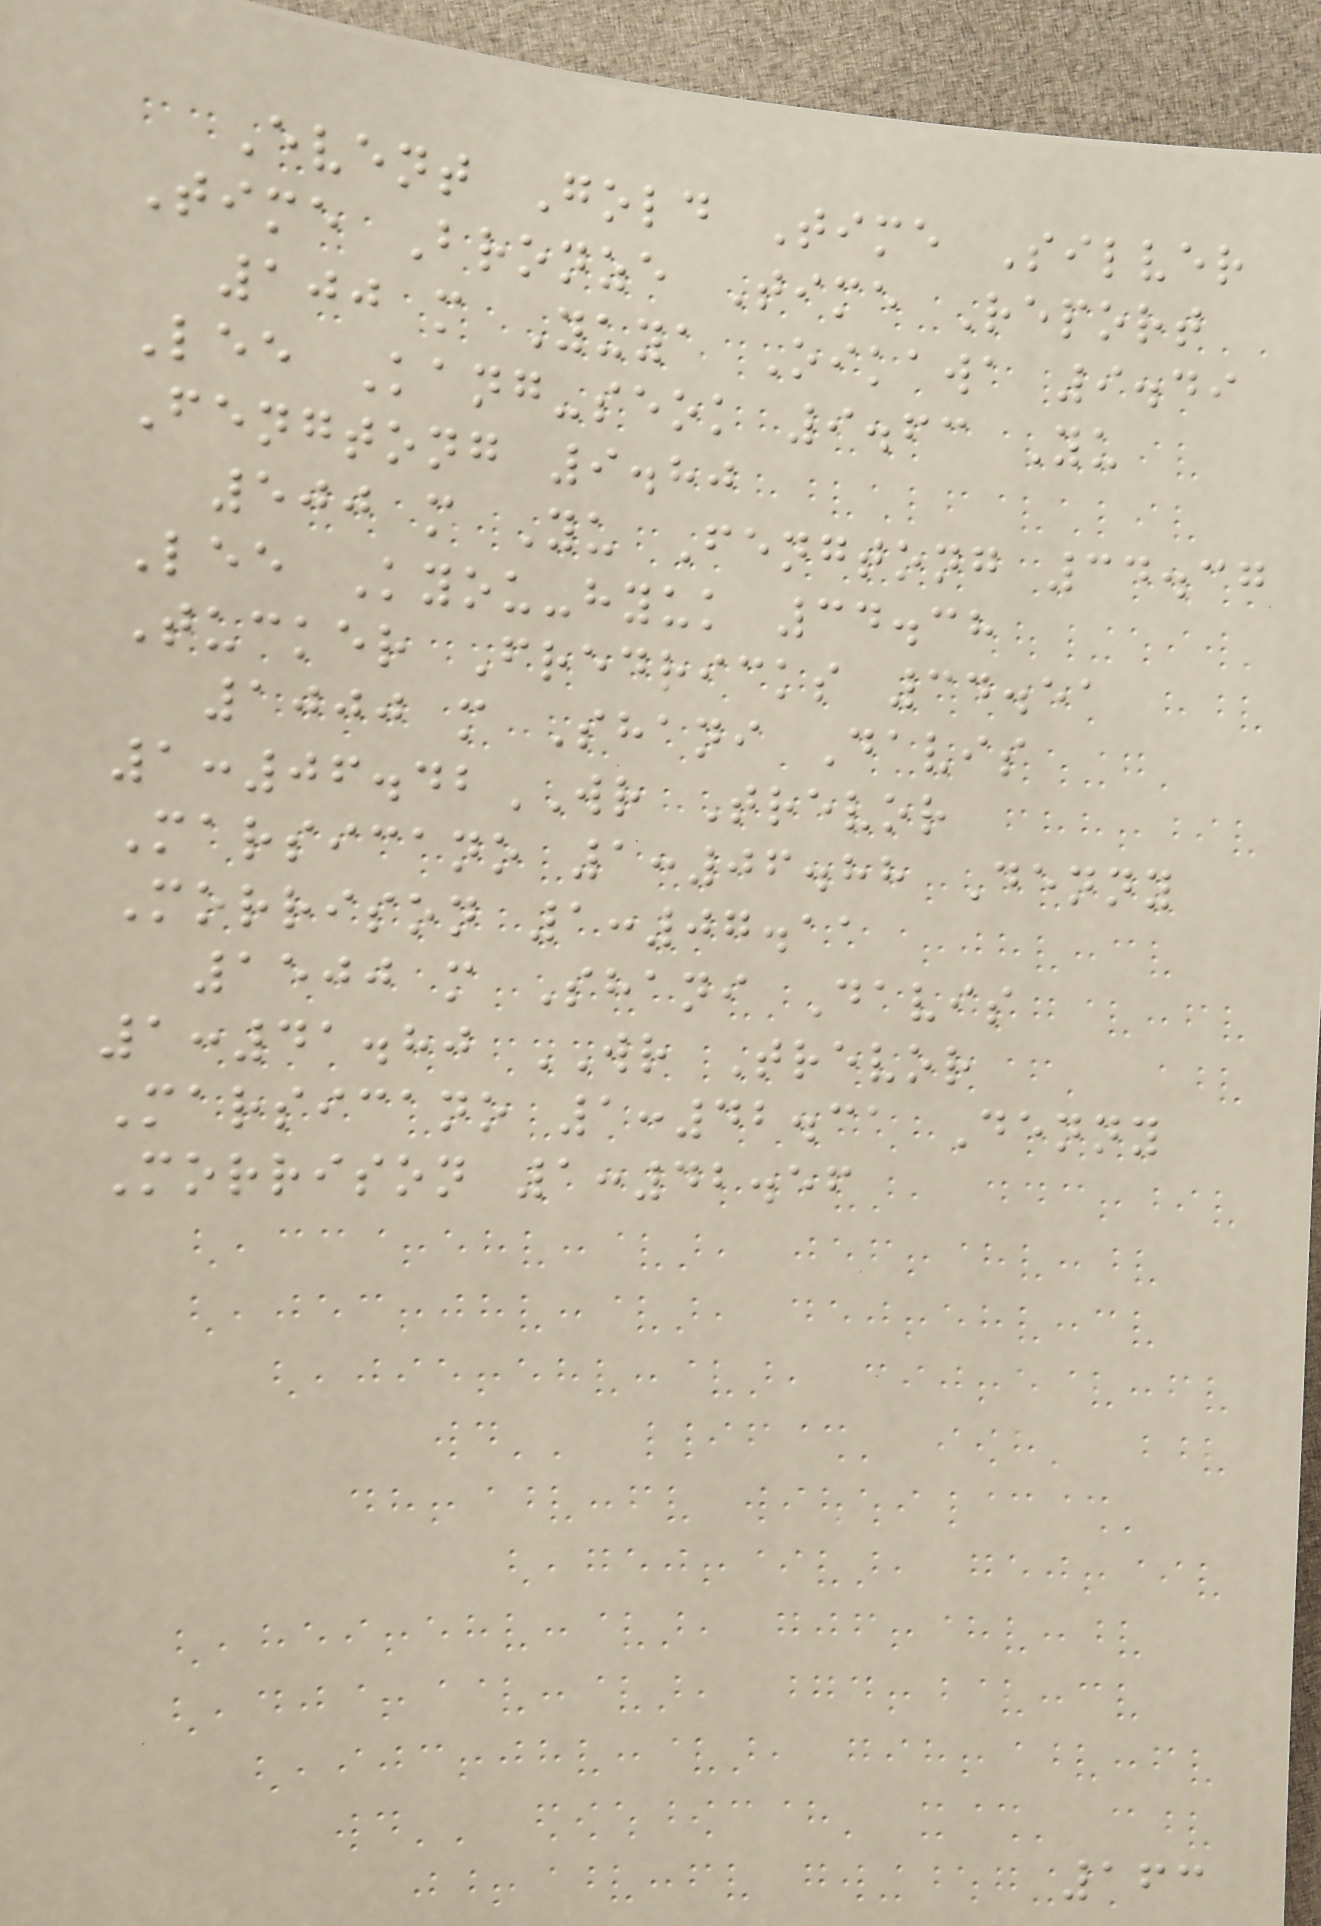Event Gold Time Silver
Time Bronze Time Report
100 m Yuya Oikawa 9.49
Lee Kang-seok 9.63 Yu
Fengtong 9.80
500 m Yu Fengtong 34.37
Lee Kyou-hyuk 34.38
Tucker Fredricks 34.51
1000 m Shani Davis
1:06.42WR Trevor
Marsicano 1:06.88 Denny
Morrison 1:07.11
1500 m Shani Davis
1:41.80 WR Trevor
Marsicano 1:42.31 Denny
Morrison 1:42.56
163
